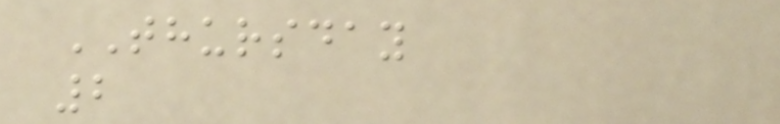THURSDAY
2
